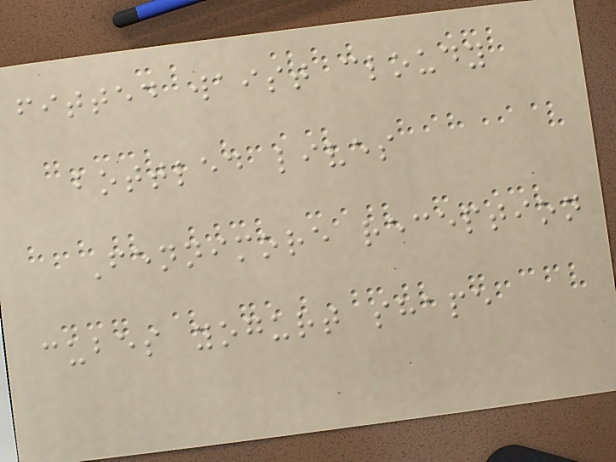fitted waist cloudy
bottled lives
Fennimore reception
cubes yogurt shape
